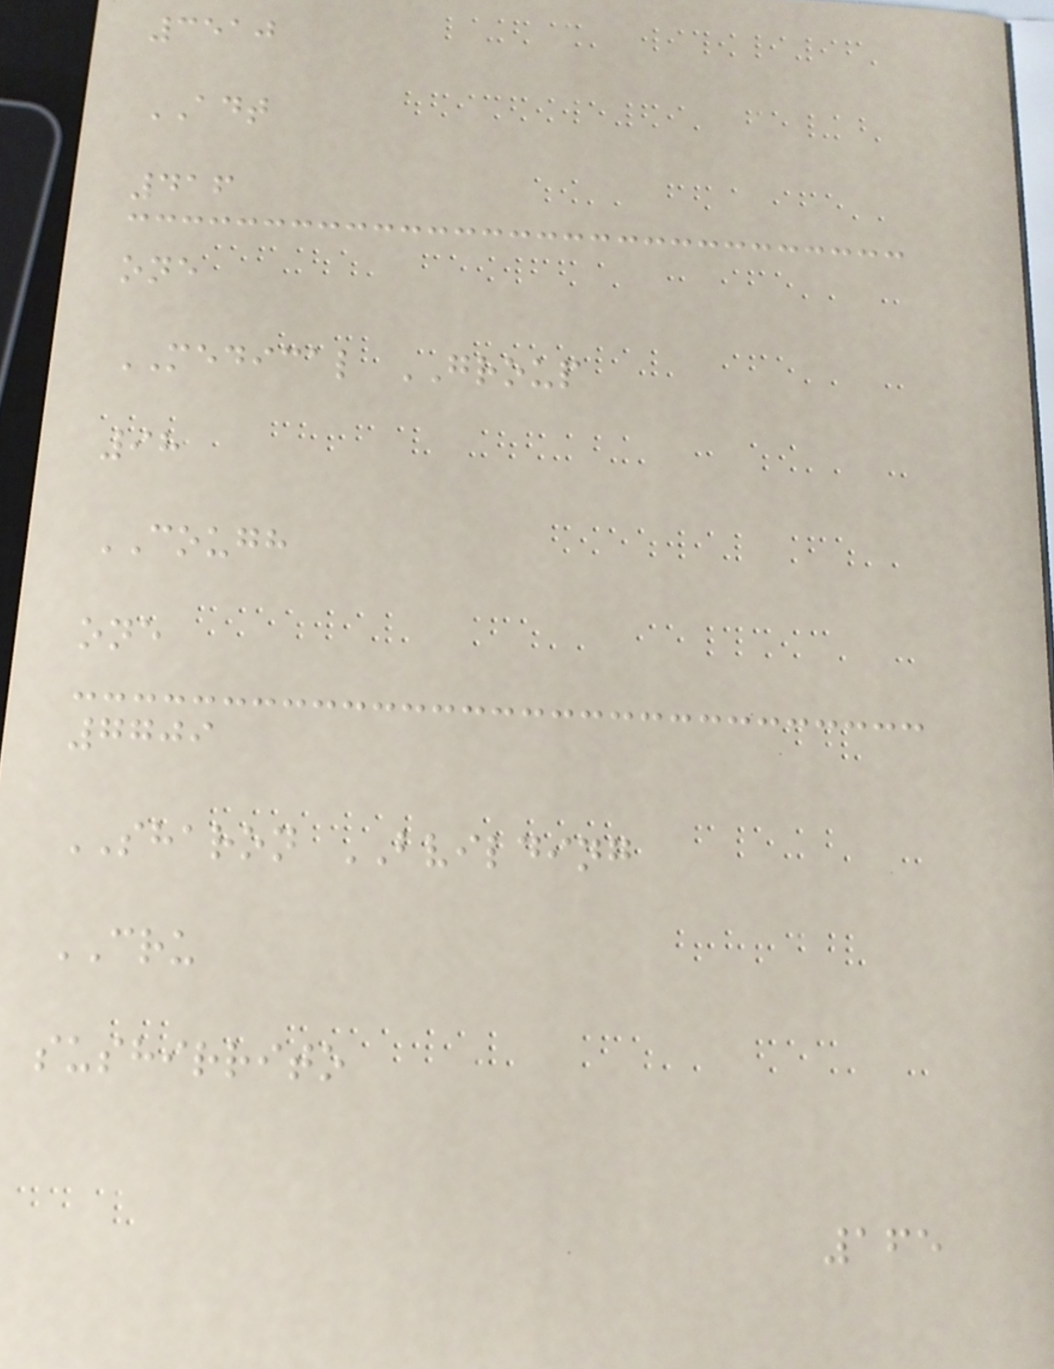3510
ADT
416
one
MEDICAL GROUP
98
COUGH
one
7709
SHARON BVILDING
CRU
sushirrito
165
